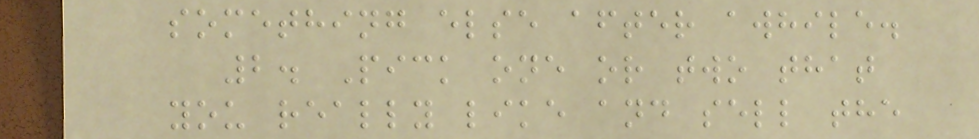something else after awhile.
2. Pick one or two that
you really like and sell the
